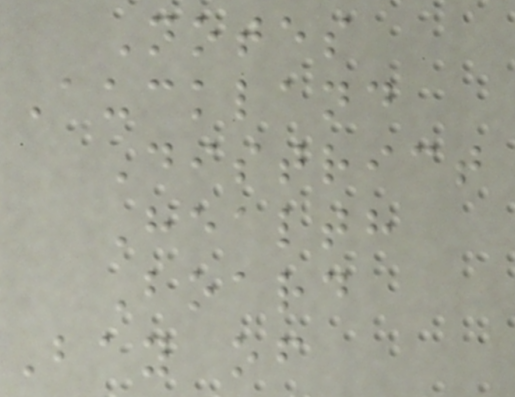Notes
Auckland
District
Health
Board
Bay of
